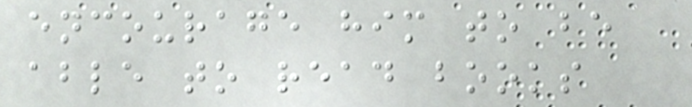encourage him to be
able to read books
